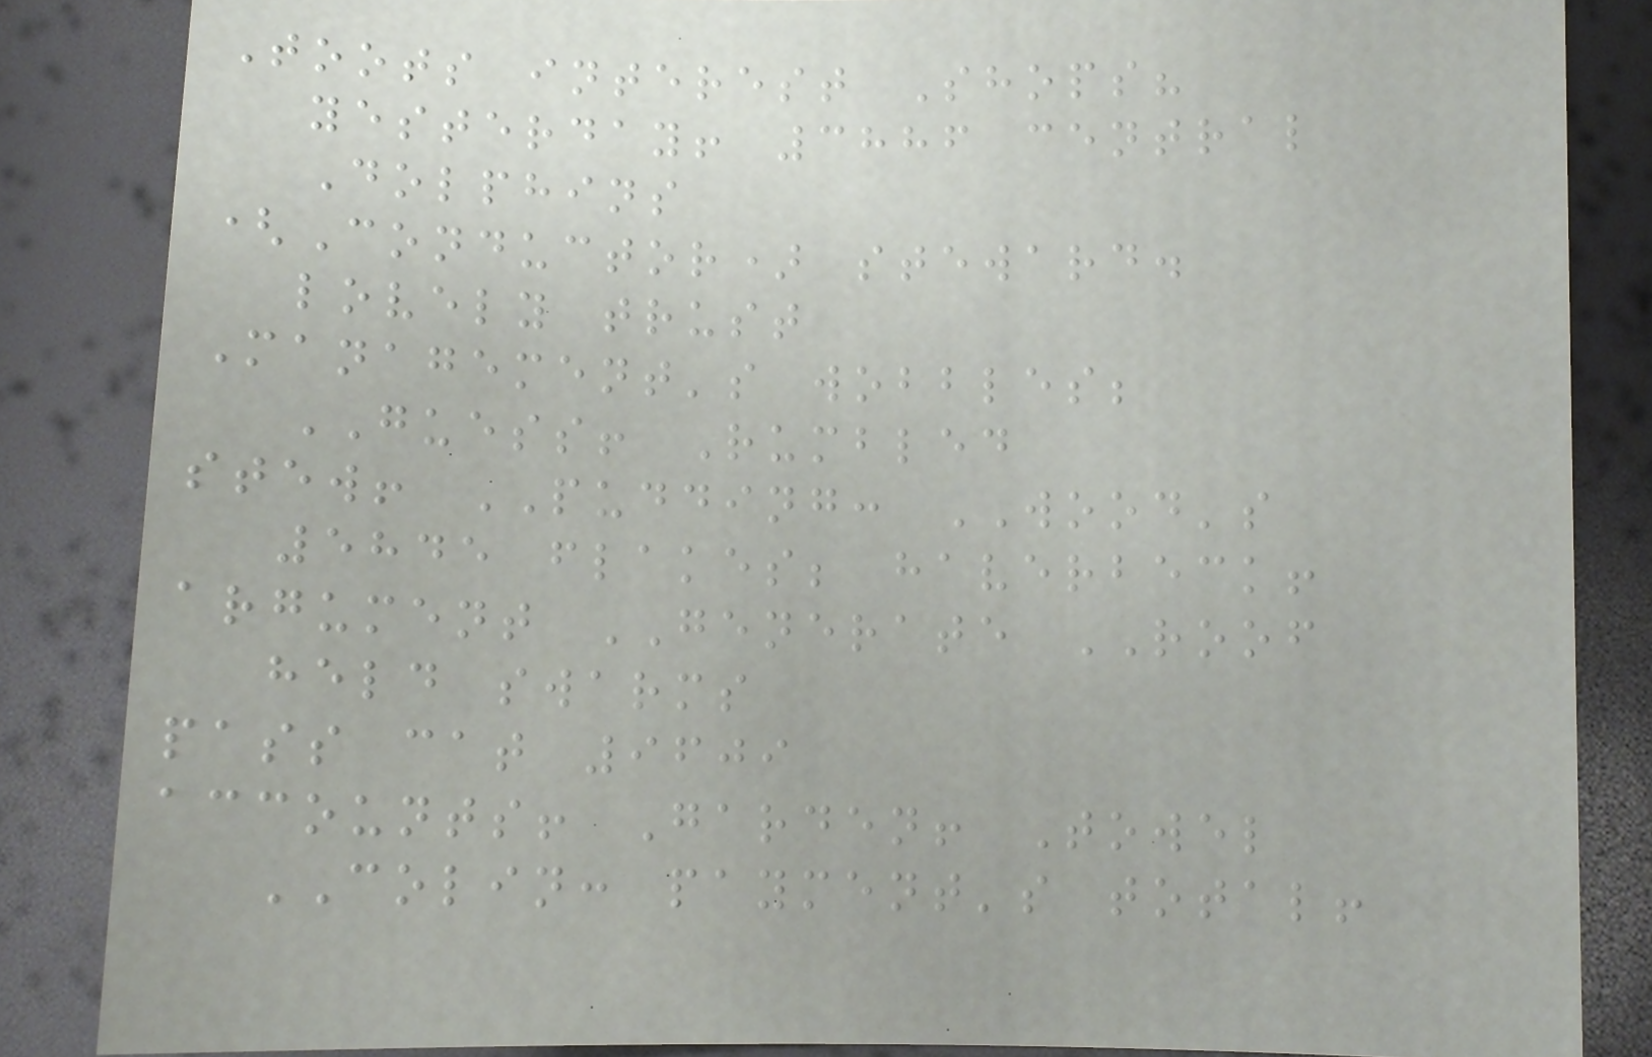Toots interest Shops?
yesterday! 3886 central
Dolphins
(Conductor) steward.
lovely trust
Management's wobbles;
GUESS! Rumbled
stew! PUDDING: WOOD's
5845 flakes; haverbeck!
argument GENERATE ROOF
held swarms
pass cat 9609
accounts! Garden! Towel
COLIN: payment's total!
